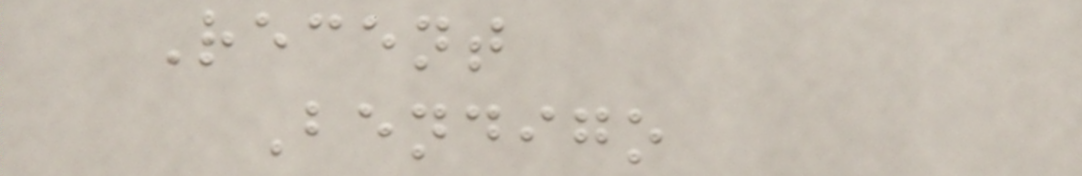Recent
Bendigo
